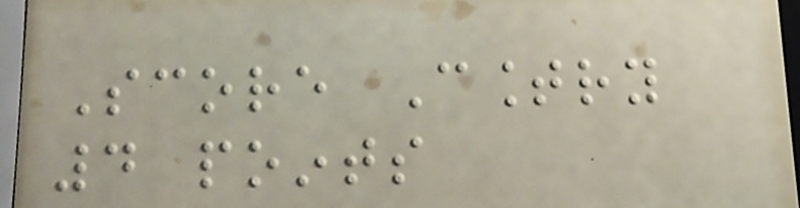Score Country
4 points
